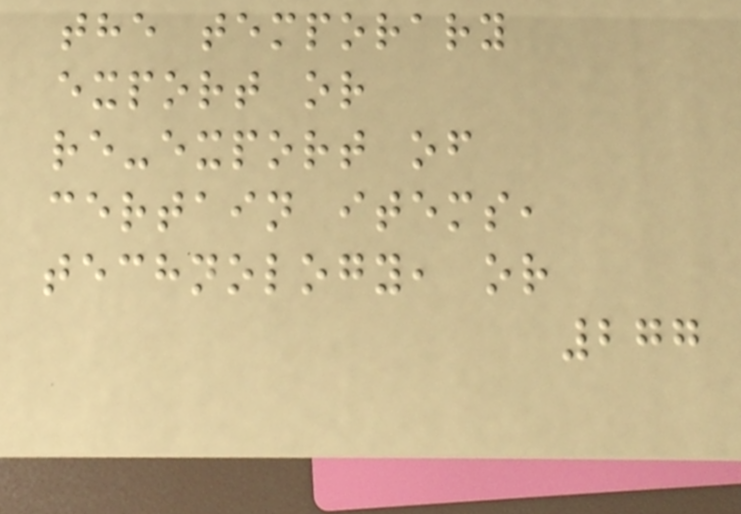the temporary
export or
re-export of
certain items,
technology, or
277
